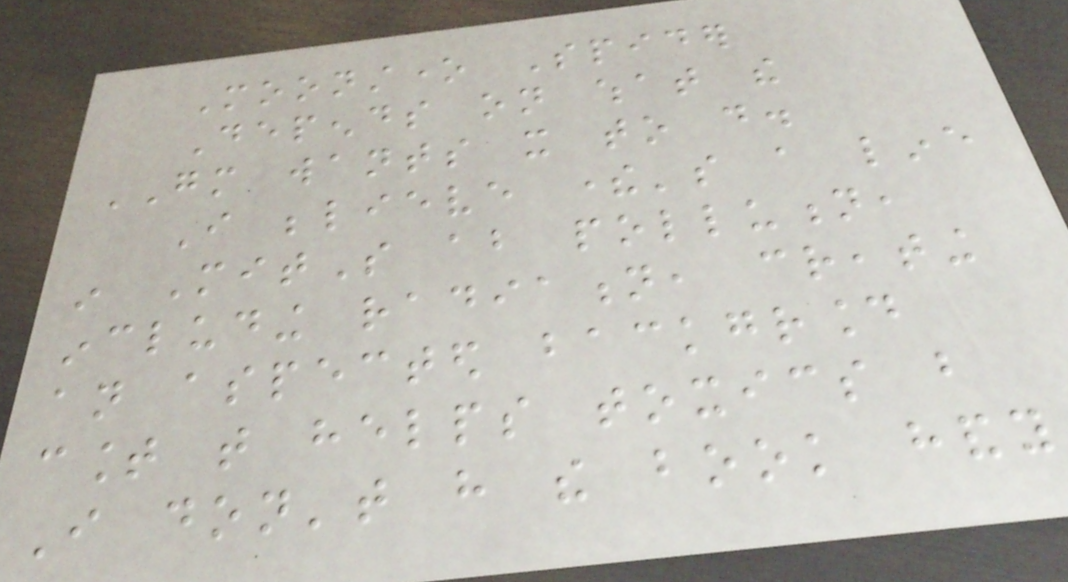Moonstone Spider
Depends on what the
GM wants it to do.
I believe there's a line
in MitS about pollution,
including radiation, creating
an aspected background
count that helps toxics but
I don't have the book handy
